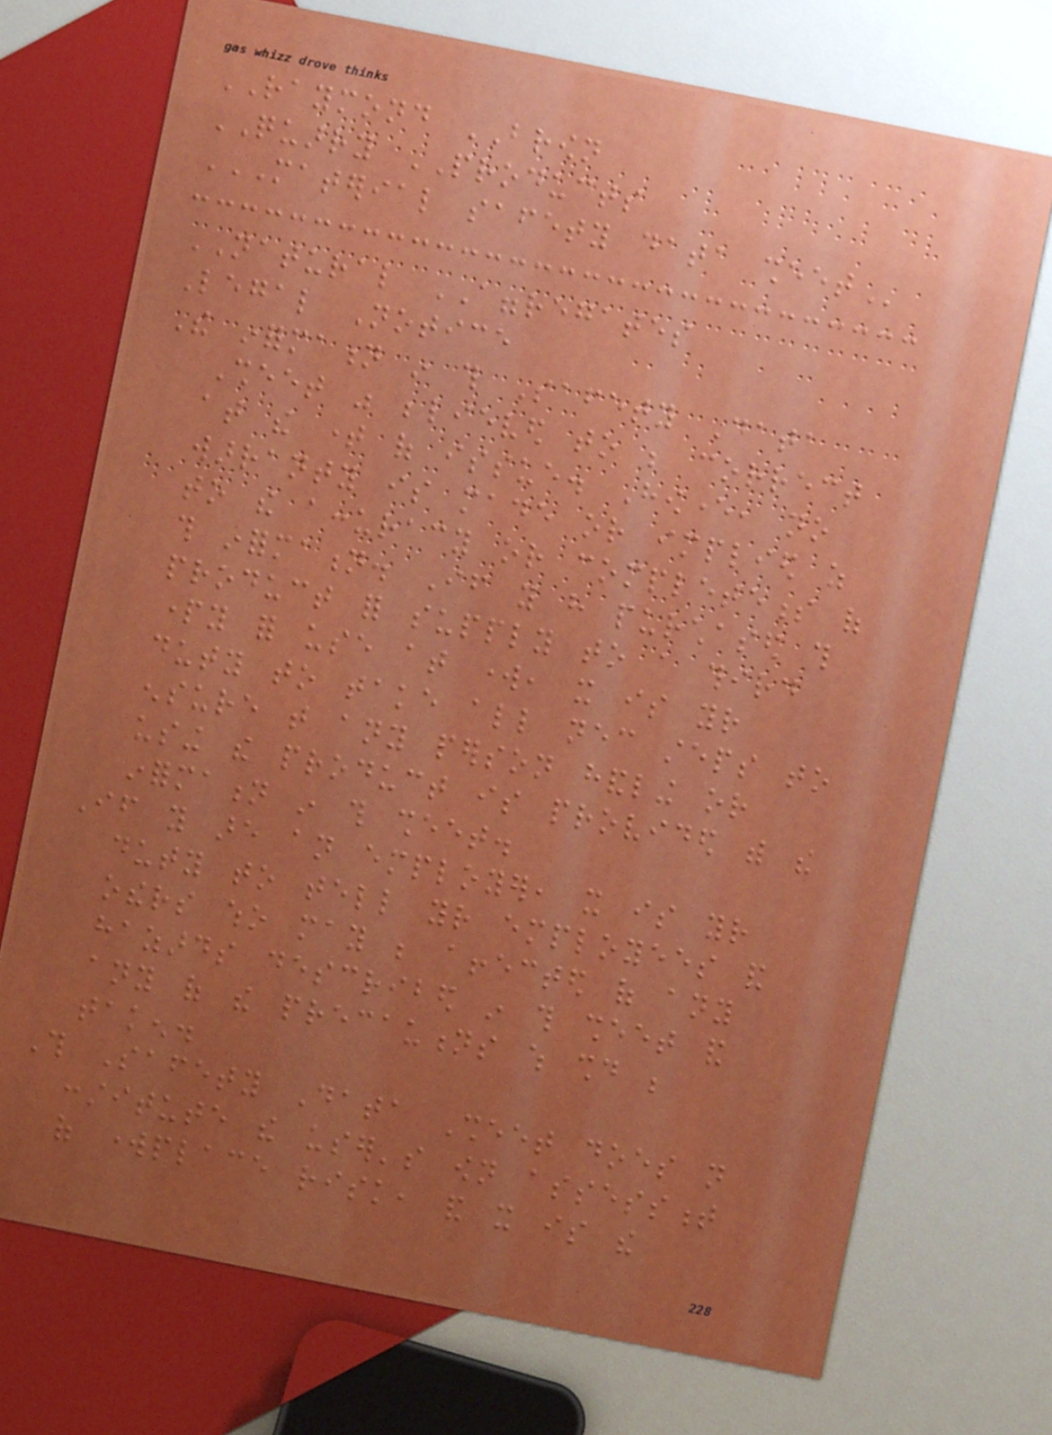RAYMOND BROWN
QUARRY PRODUCTS
MATERIAL SAFETY DATA SHEET
NATURAL AGGREGATES
Legal Notice
The information in this Safety Data
Sheet was believed to be correct
at the time of issue. However, no
warranty is made or implied as
to the accuracy or completeness of
this information. If you have purchased this
product for supply to a third
party for use at work, it is your
duty to take all necessary steps to
ensure that any person handling or
using the product is provided with the
information in this sheet.
If you are an employer, it is your
duty to tell your employees and
others who may be affected of any
hazards described in this sheet and
any of the precautions which should be
taken.
This Safety Data Sheet does not
constitute the user's own assessment
of workplace risk, and it is the
